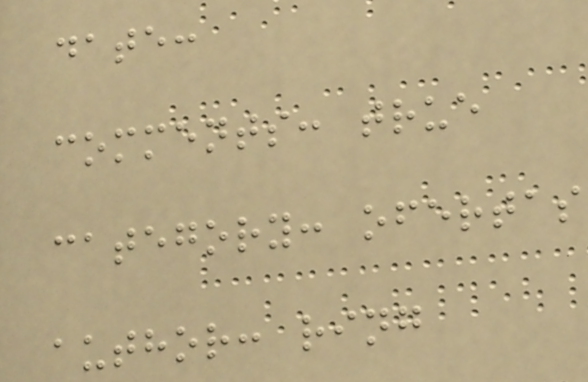date:
comments: true
category: ofertas
author: ring
